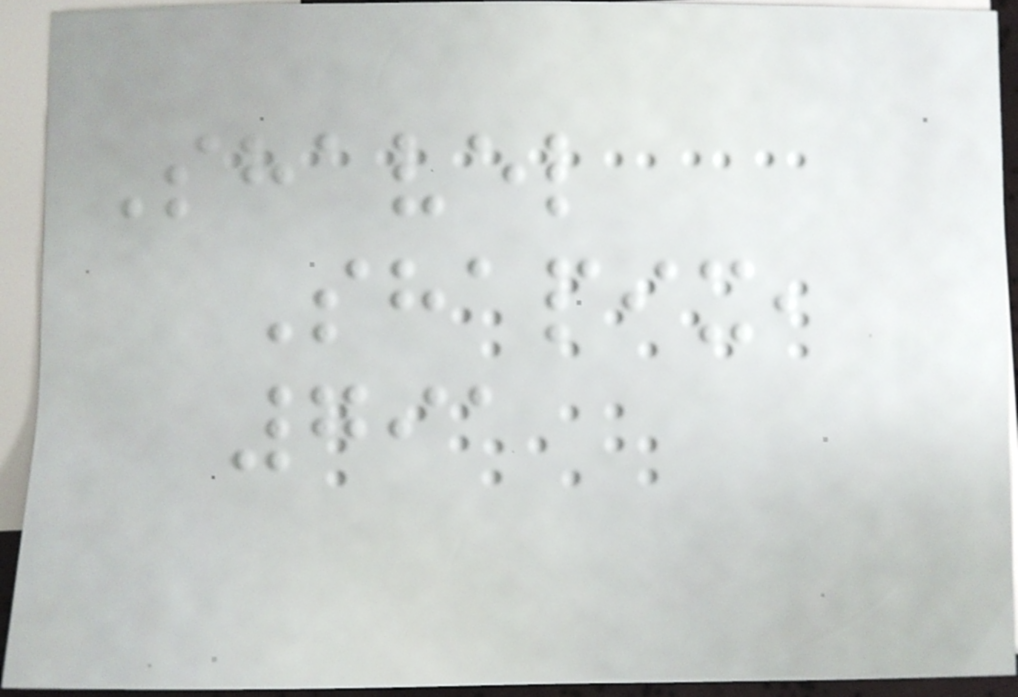Shavel
Shapix,
791
